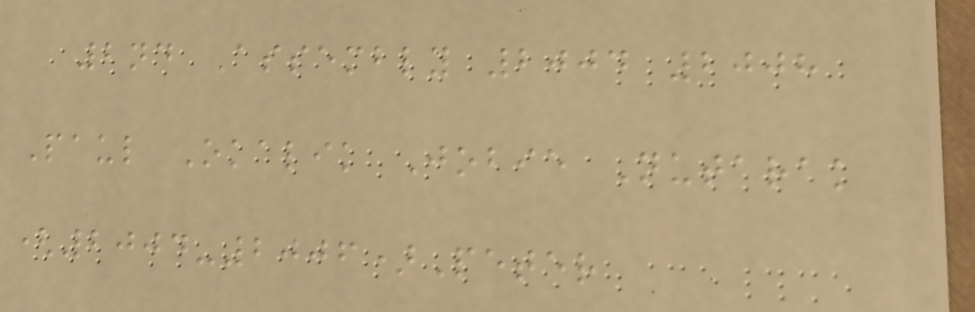2nd Assembly 2004 2008
Paul Okalik Jobie Nutarak
(2004-2006)Peter
